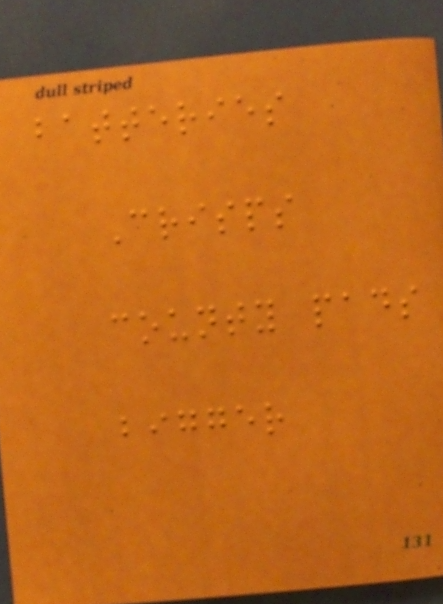batteries
Crisps
county pads
bigger
